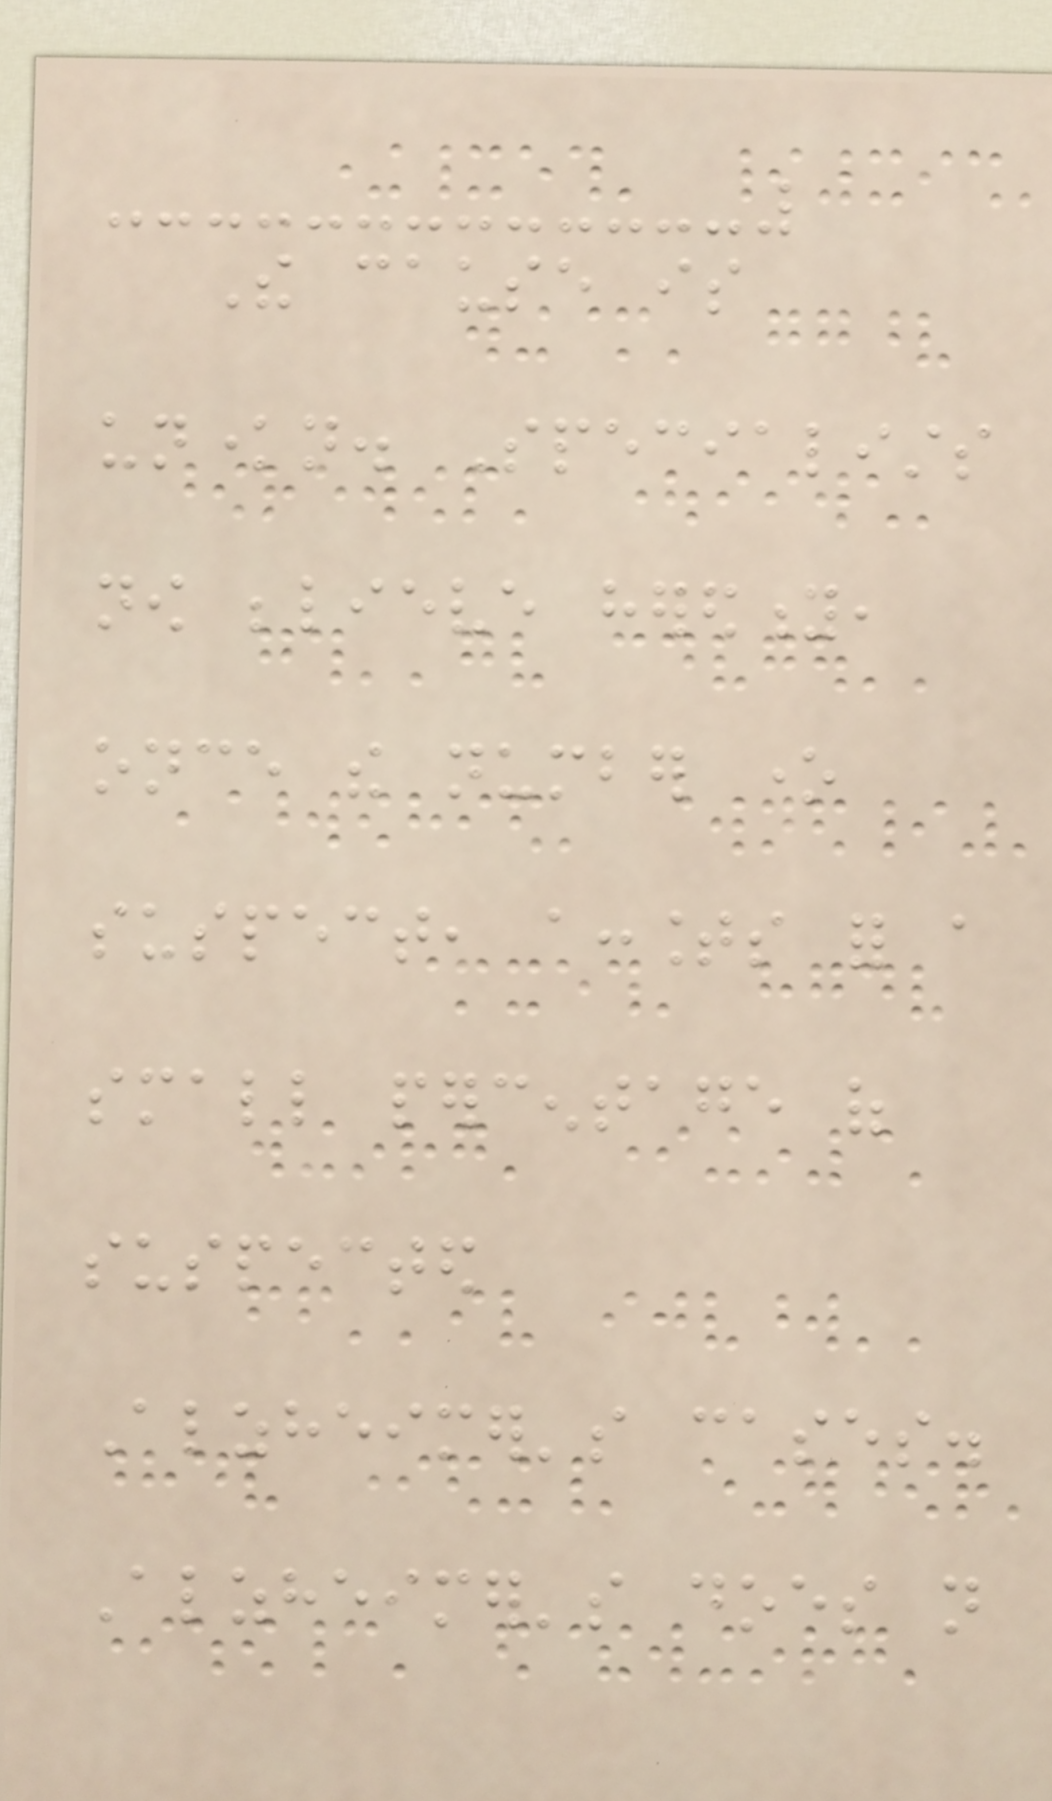The cause is
unknown. Specialists
now believe heredity,
once the number one
suspect, accounts for a
small percentage of
suspected
Alzheimer's cases.
Alzheimer's does not
